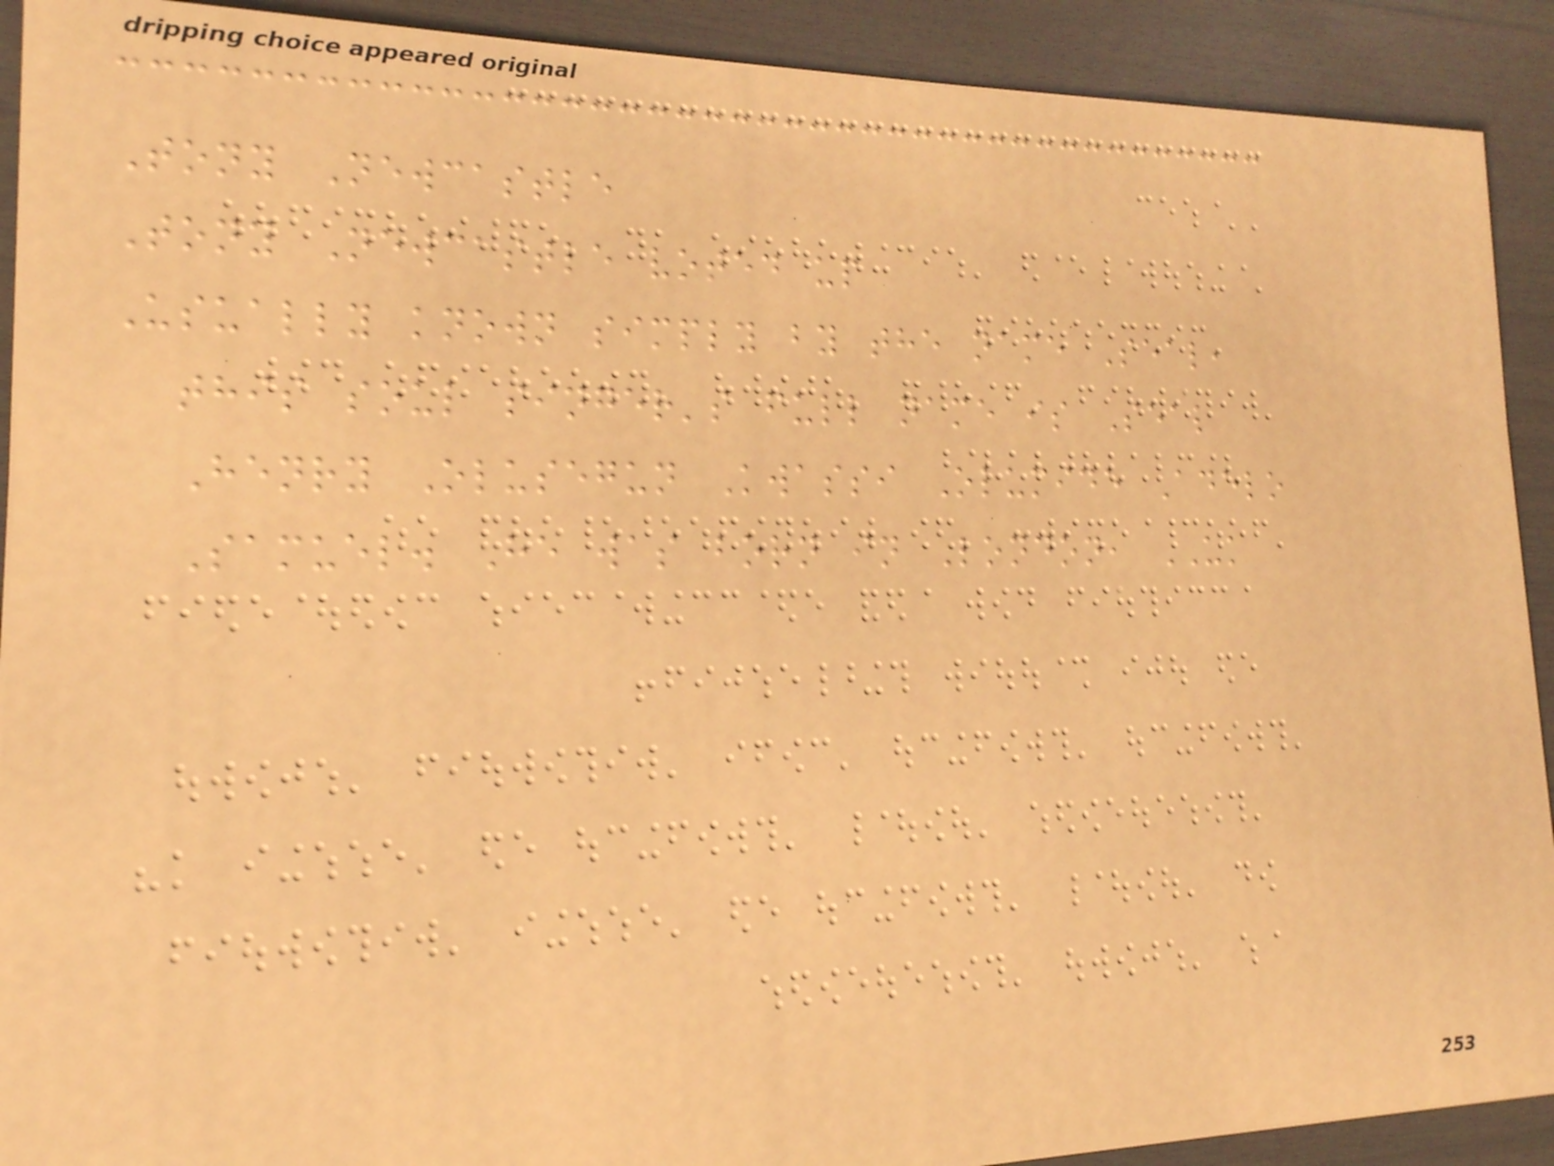Tony Newcastle
Tony Newcastle voted up
Usually known simply by the name Seal,
this soul singer's full name is Seal
Henry Olusegun Kwassi Olumide Adelo
Samuel. He was born in London, UK
